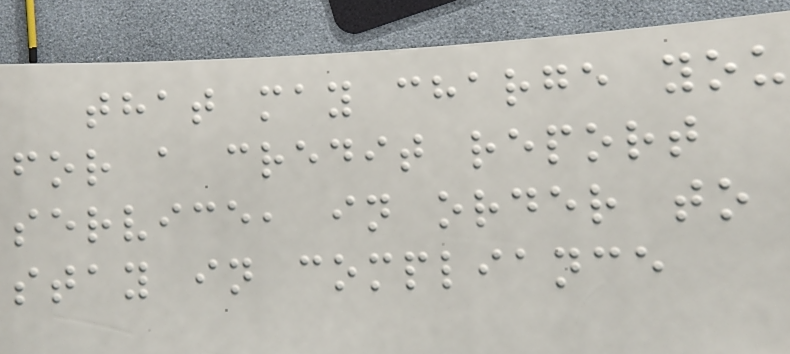that may charge you
for a credit report
service, in order to
stay in compliance
